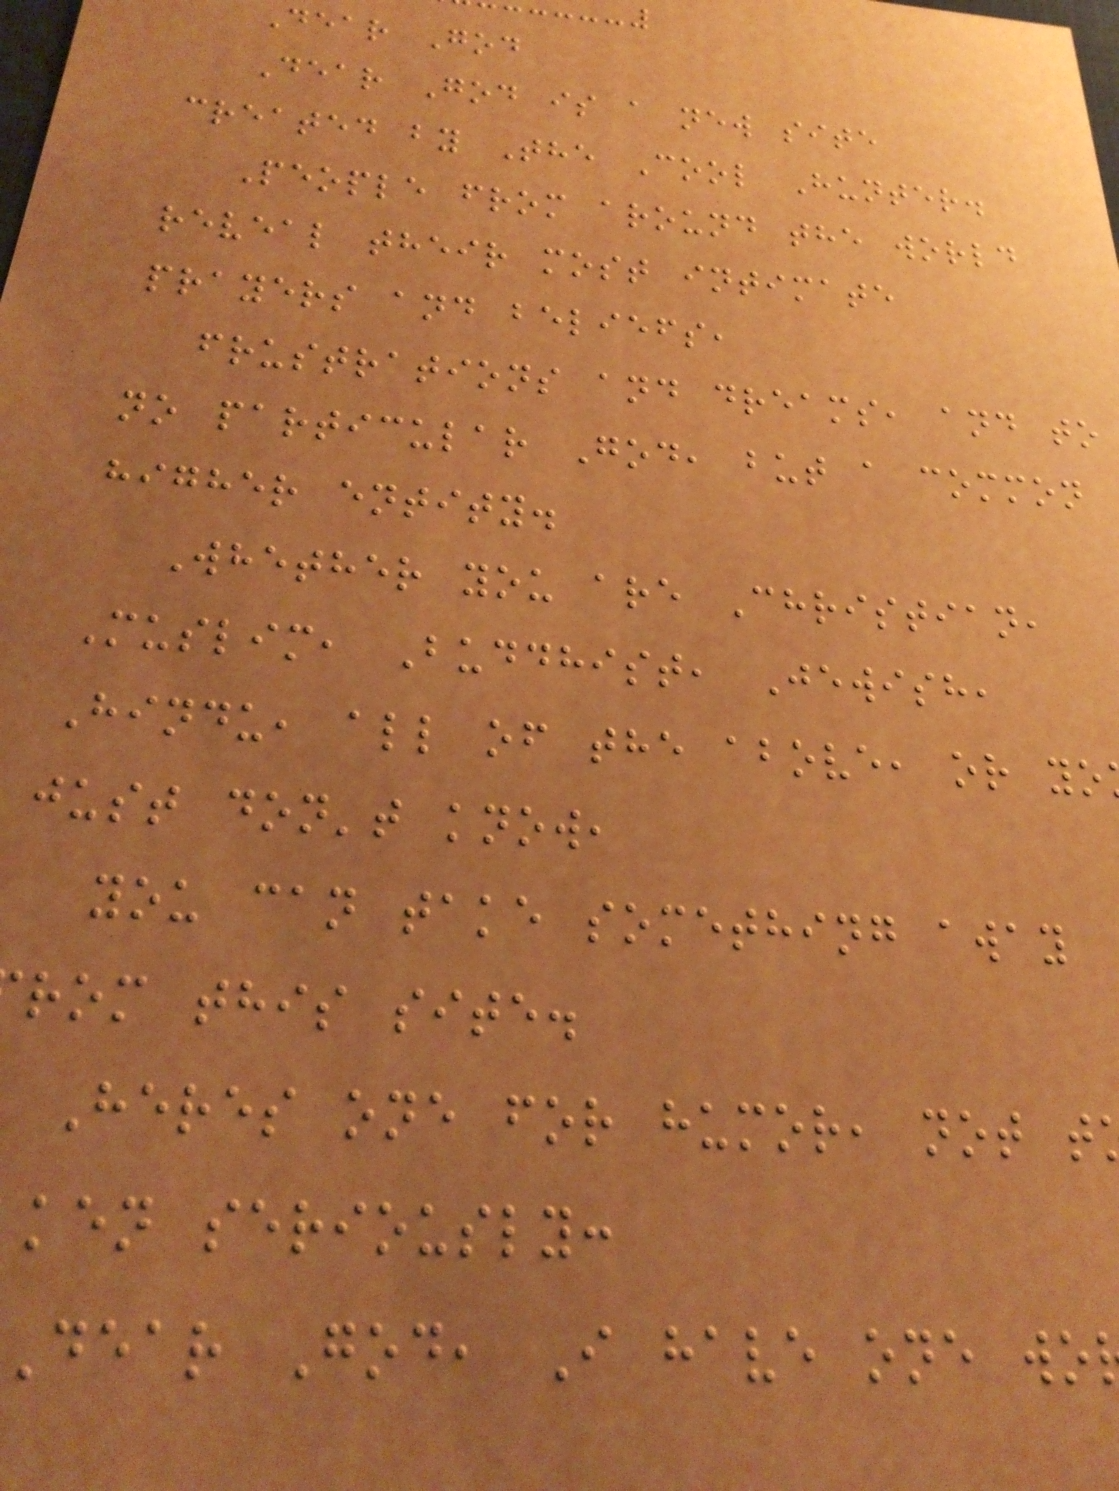Dear God
Dear God is a new site
created by The Cool Hunter.
People from around the world
reveal their most intimate
prayers and beliefs,
frustrations and dreams, and to
no particular God, but a common
higher entity.
Whether you are Christian,
Muslim, Buddhist, Jewish,
Hindu, all of the above, or yo
just don't know,
you can take something away
rom this site.
Heres one for humor, not t
ken seriously:
dear God, I have one wo
